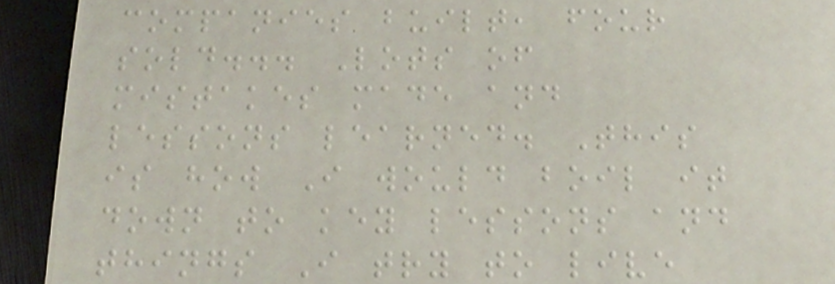companies built, four
sold... Lots of
mistakes made and
lessons learned. This
is how I would boil it
down to key lessons and
things I try to live
